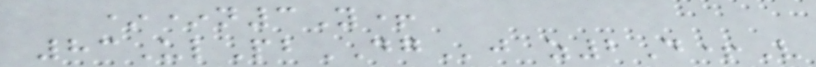**n3Y+
83UlPbDGj z2D+V
